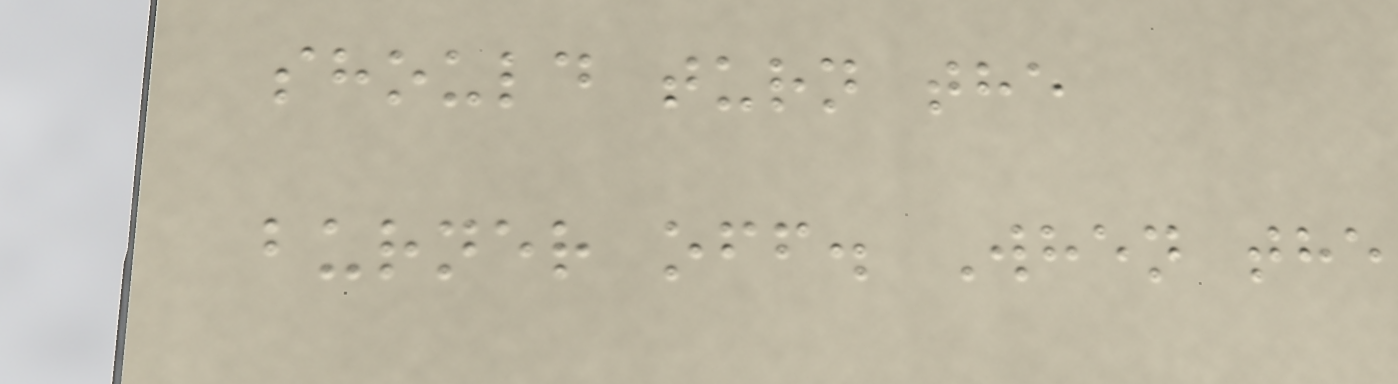should turn the
burner off. When the
